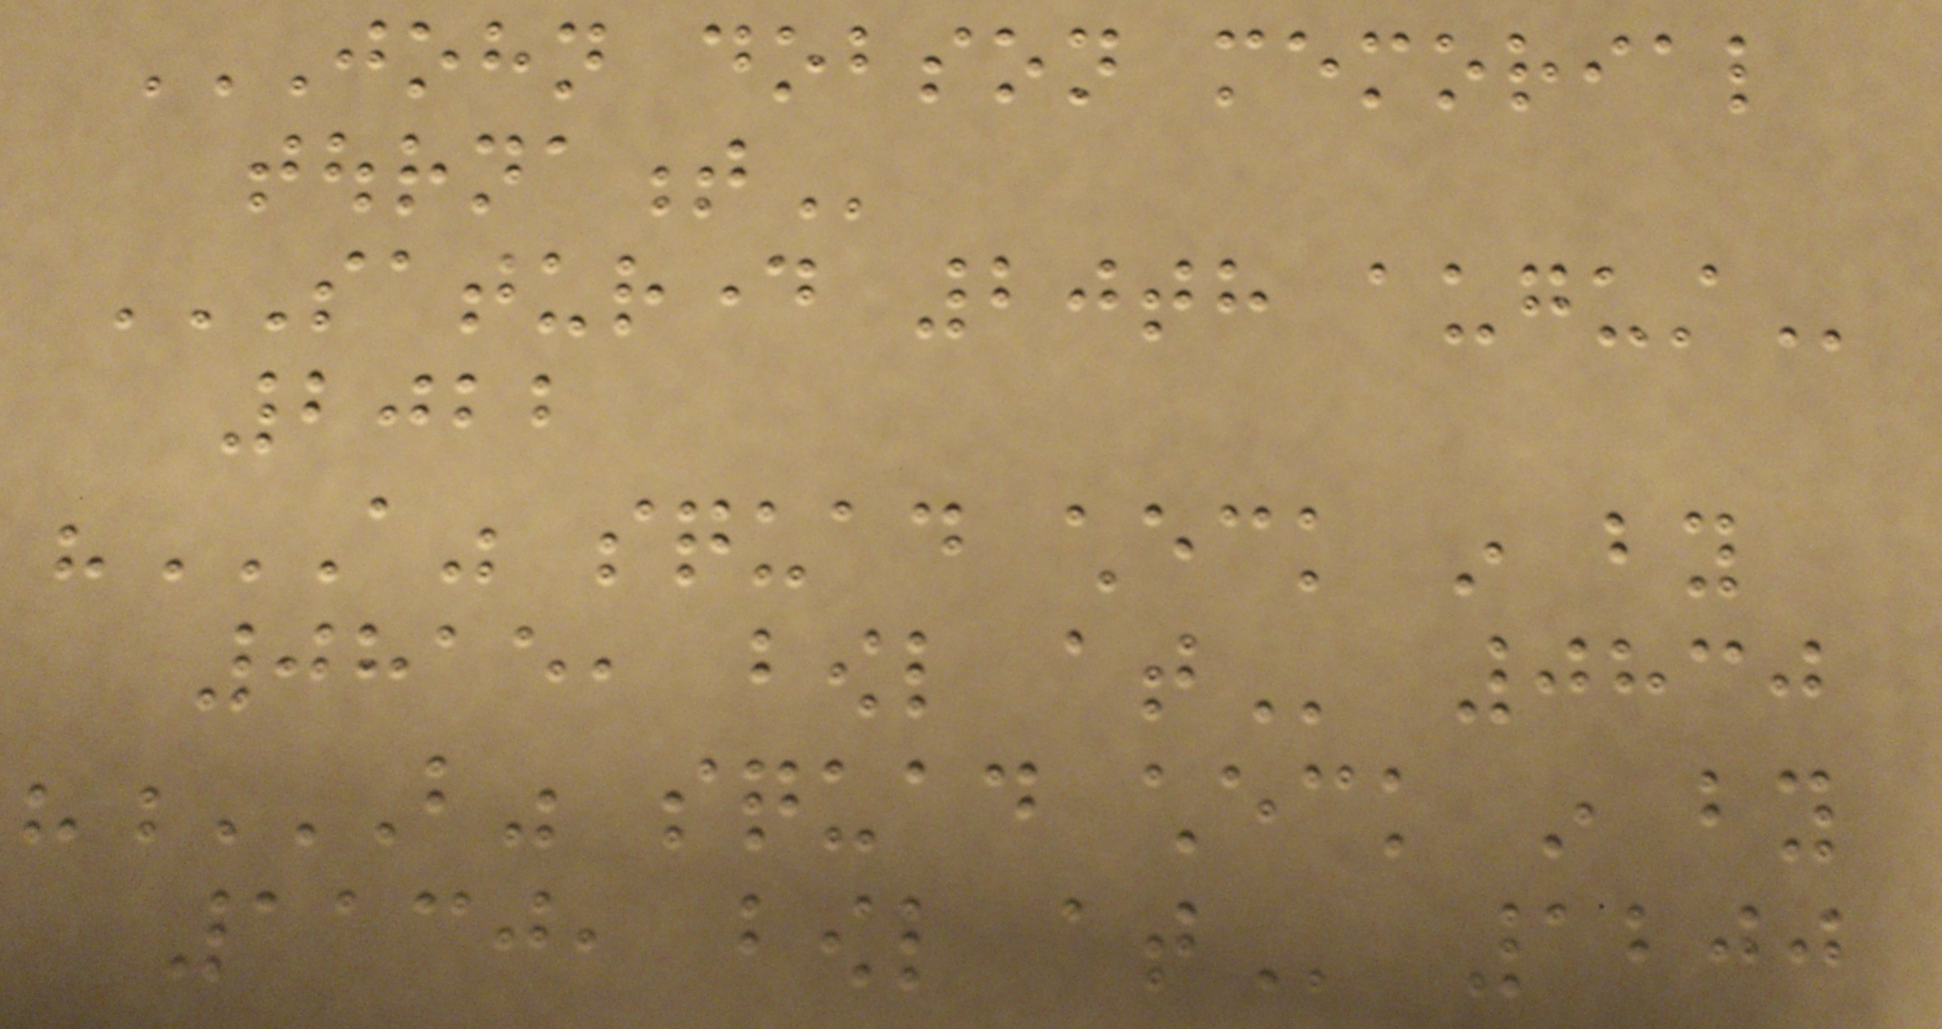JOHN DOBSON MEMORIAL
TOURNAMENT
SATURDAY 20TH AUGUST
2022
"A" SQUAD CHECK IN BY
0815, BOWL AT 0830
"B" SQUAD CHECK IN BY
1130, BOWL AT 1200
